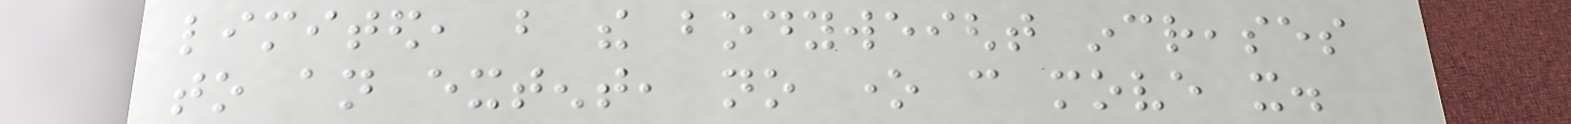limited, but the bodyweight increases
to an extent, no one can move it.
